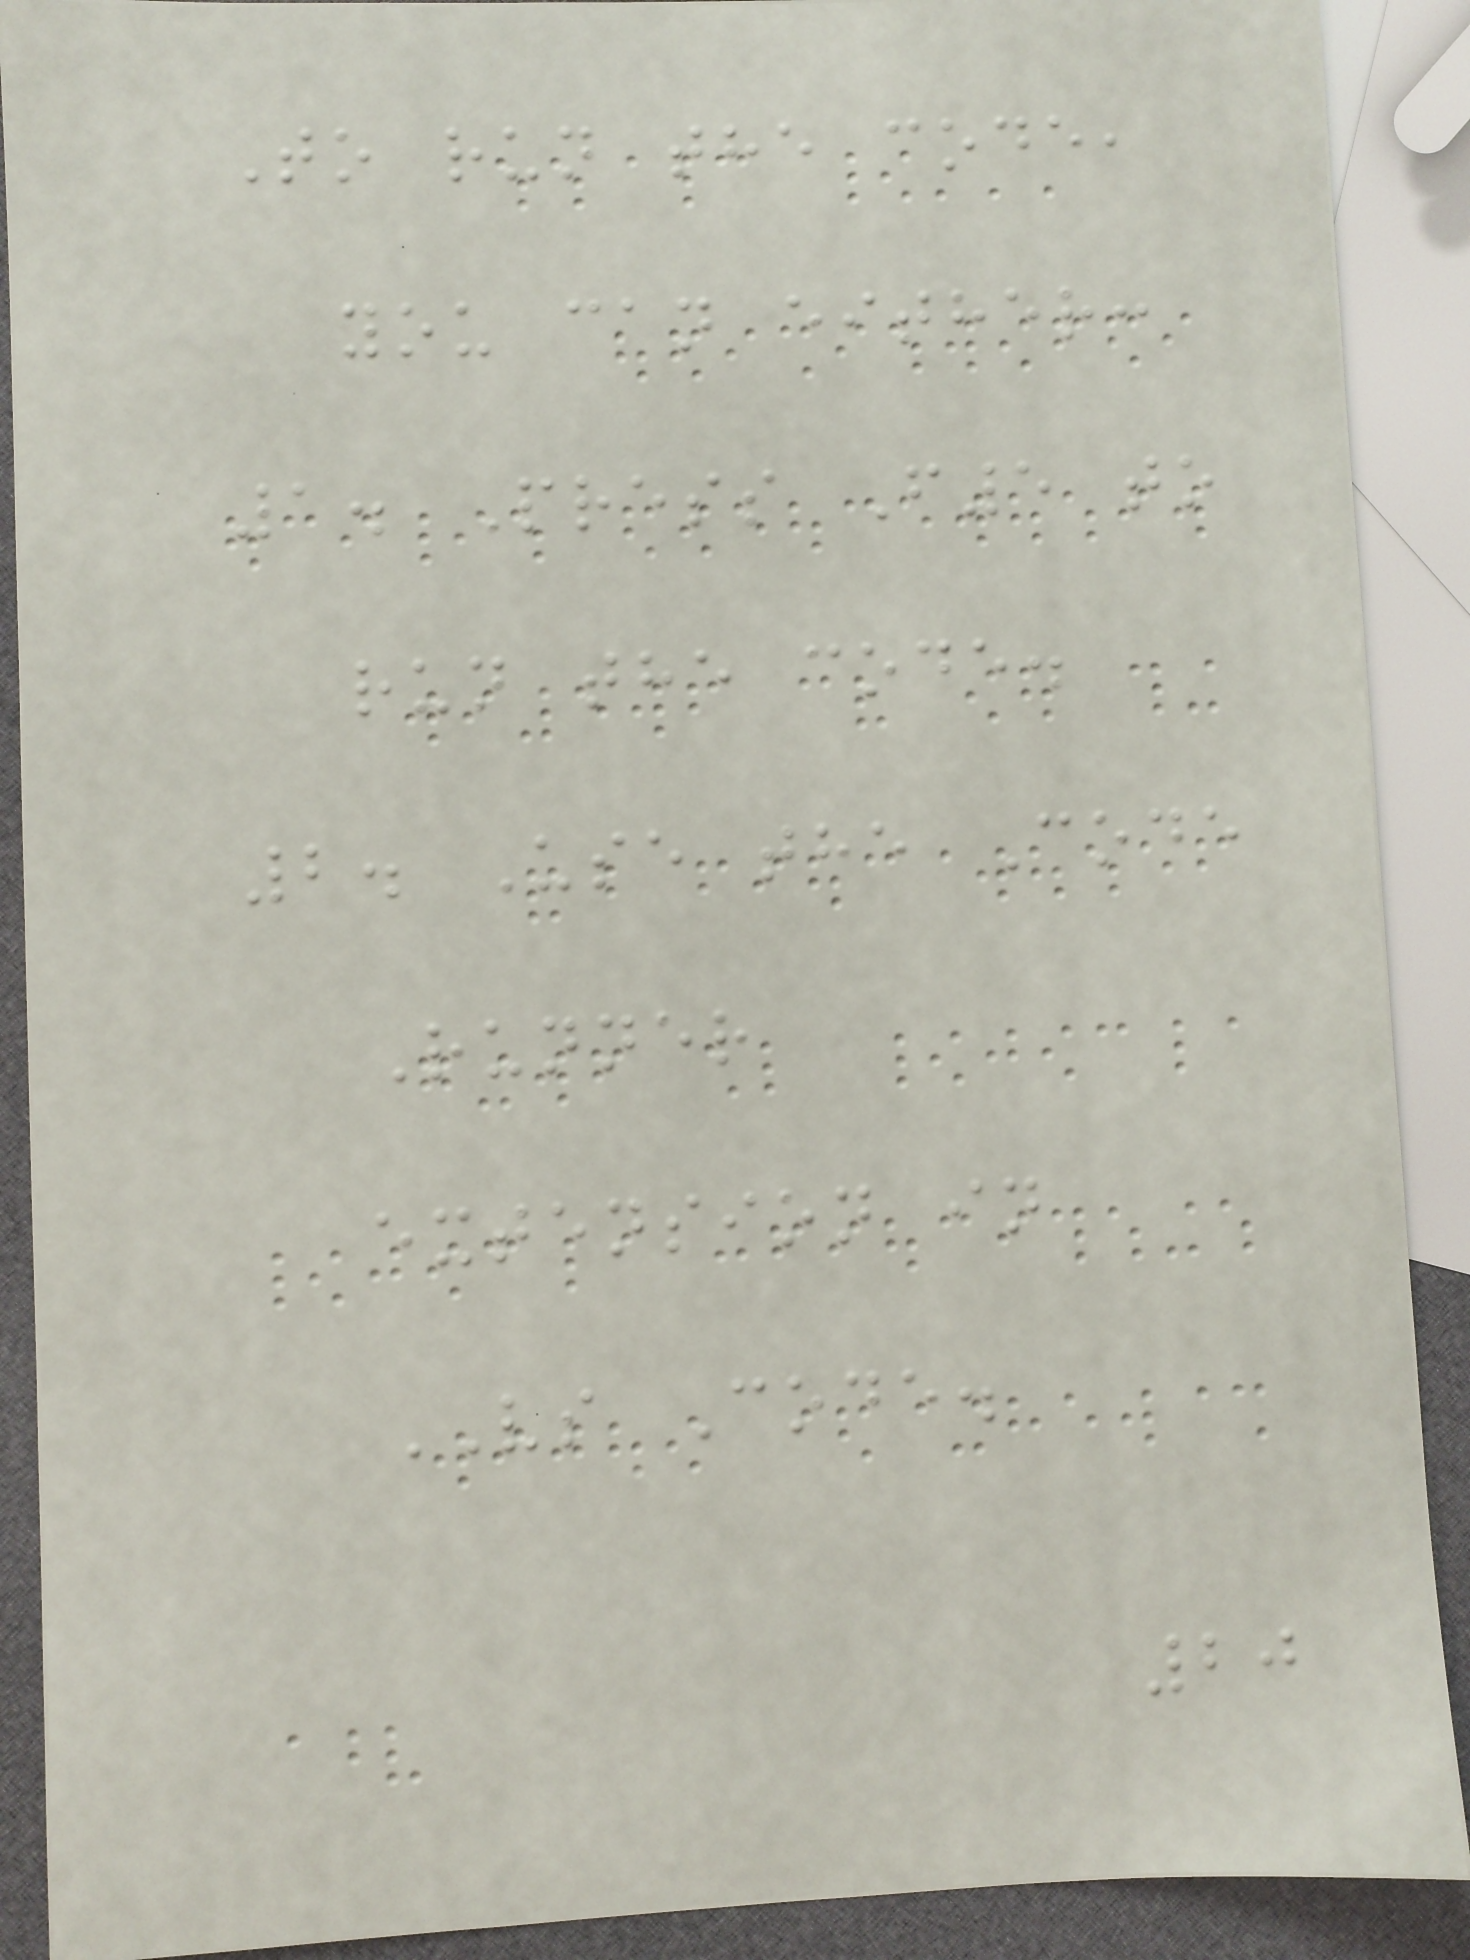To run the code,
you can either:
1. Press F5 to
run the code.
2. Use the Code
Runner
extension in
VS Code.
20
